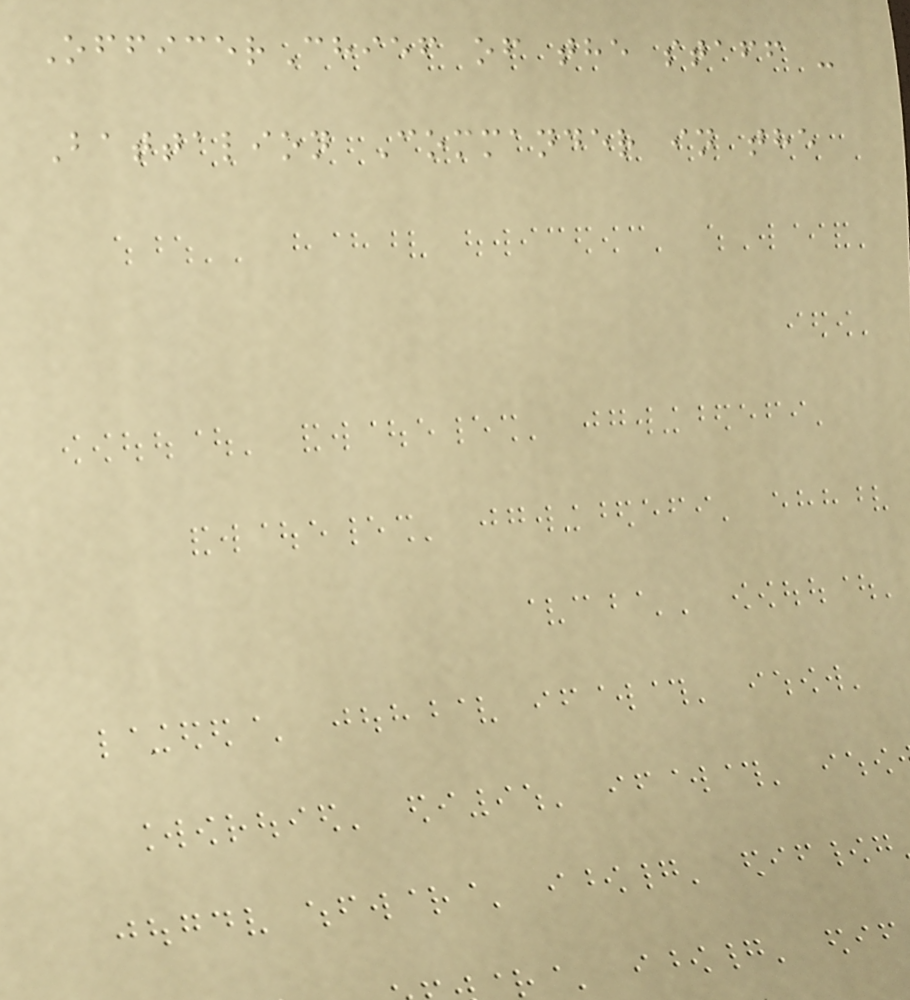OfficerChief of the staff -
Battalion Commander in the
